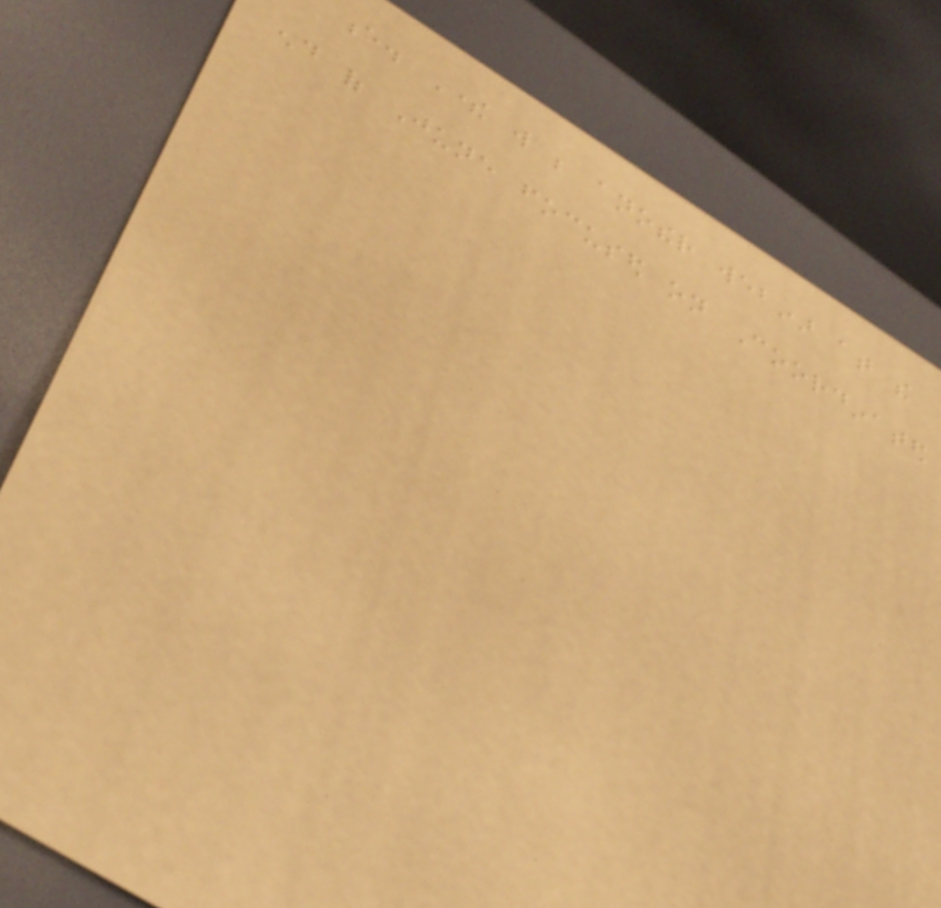e. There will be another webinar at the
end of June focused on Coordinated
